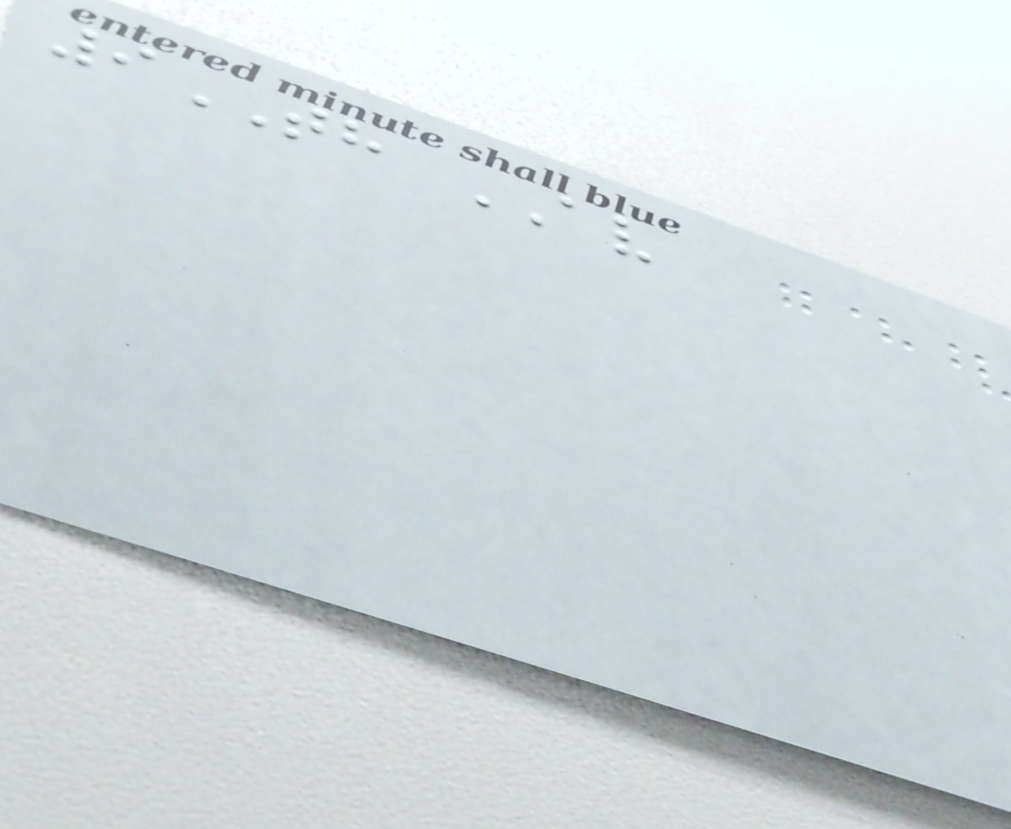9TH AV
